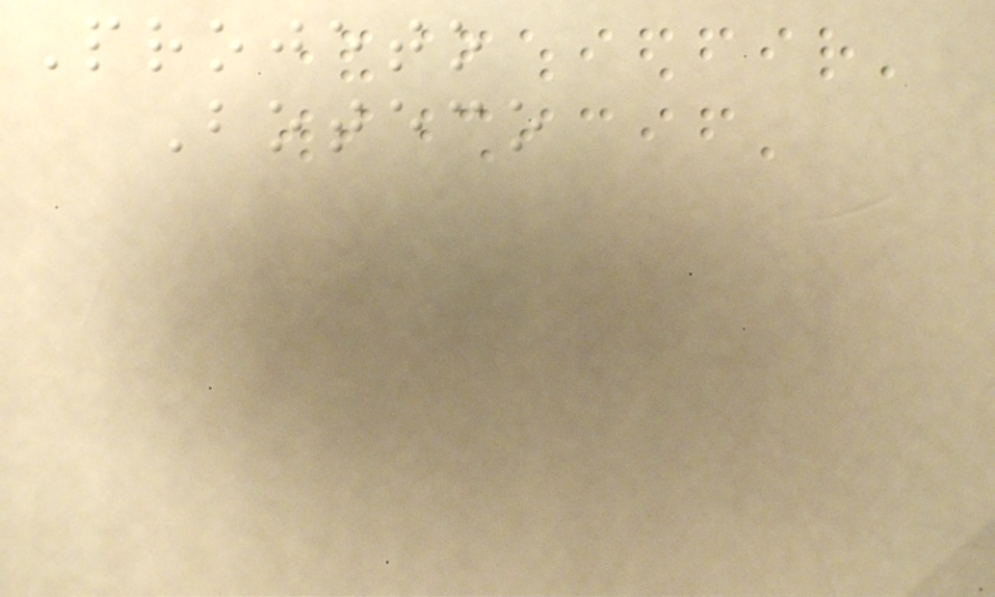Projeto
Boteco
